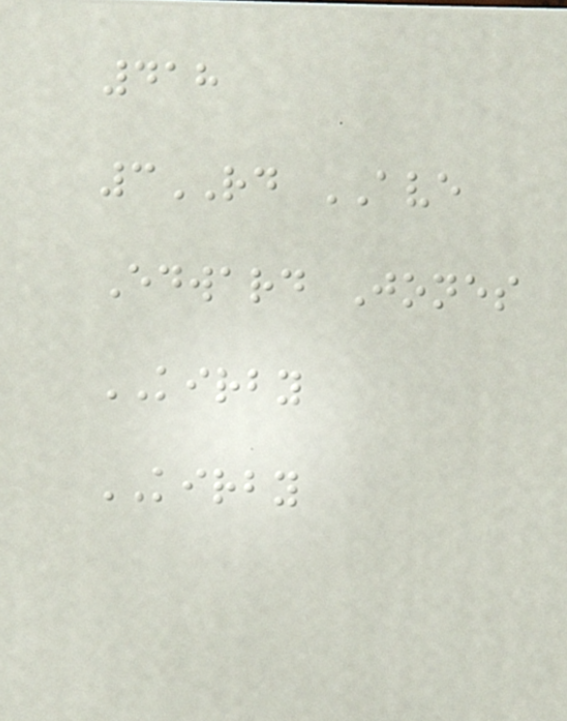418
3RD AVE
Edward Jones
KIRBY
KIRBY
